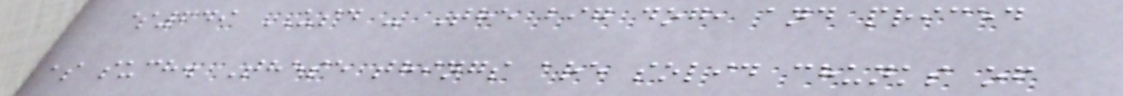$649 USD - The big dog, and priced
as such. These things are solid chunks of
